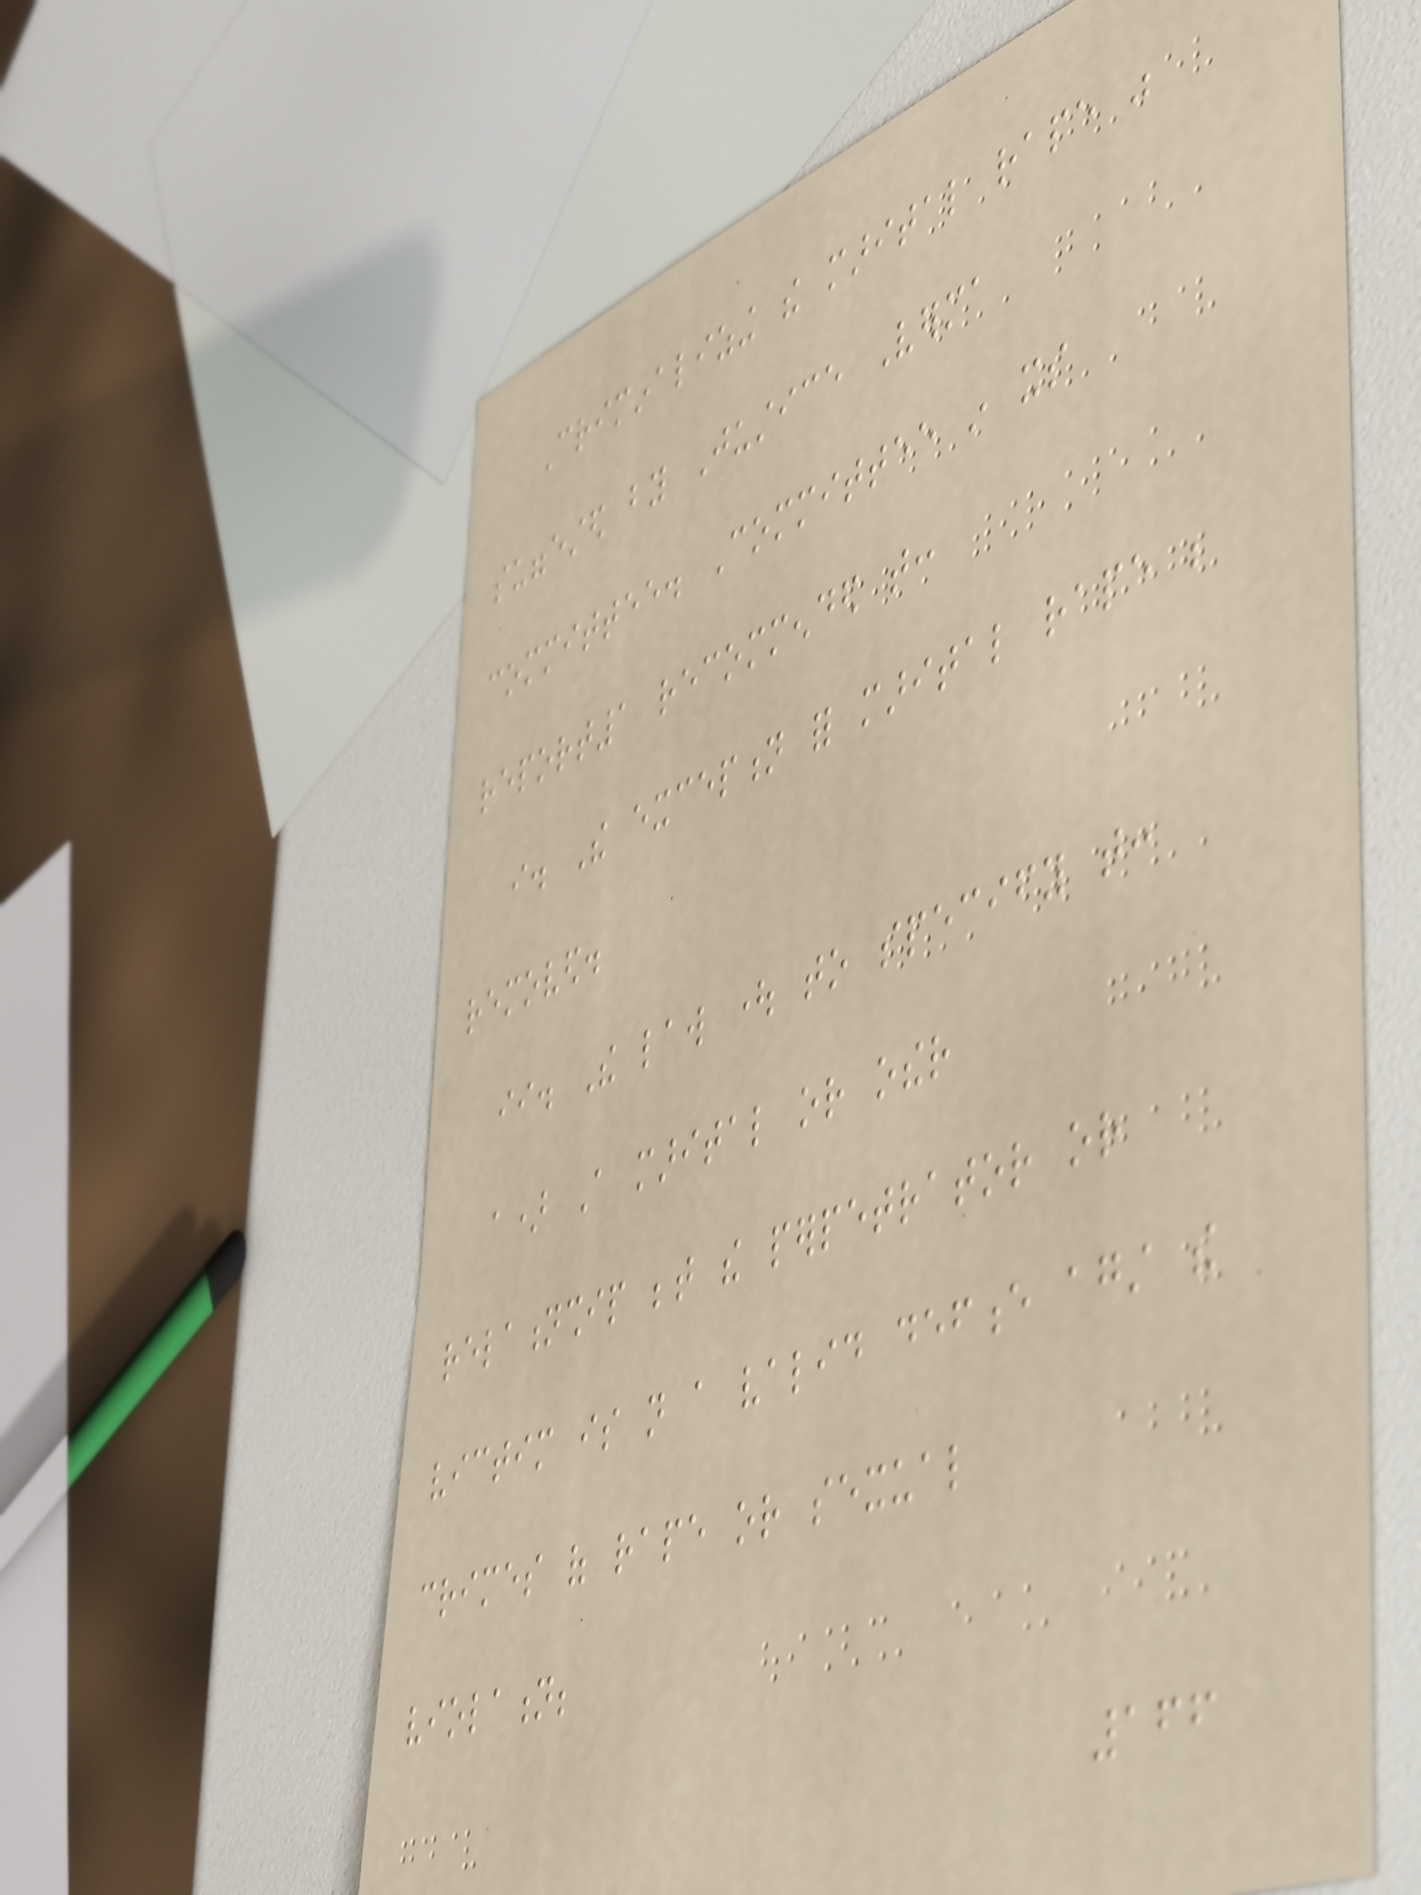Criminalizing the marital rape was
suggested by Justice Verma
committee. Committee in its
report1 recommended that:
i. The exception for marital rape be
removed.
ii. The law ought to specify that:
a) A marital or other
relationship between the perpetrator or
victim is not a valid defence against the
crimes of rape or sexual
violation;
166
